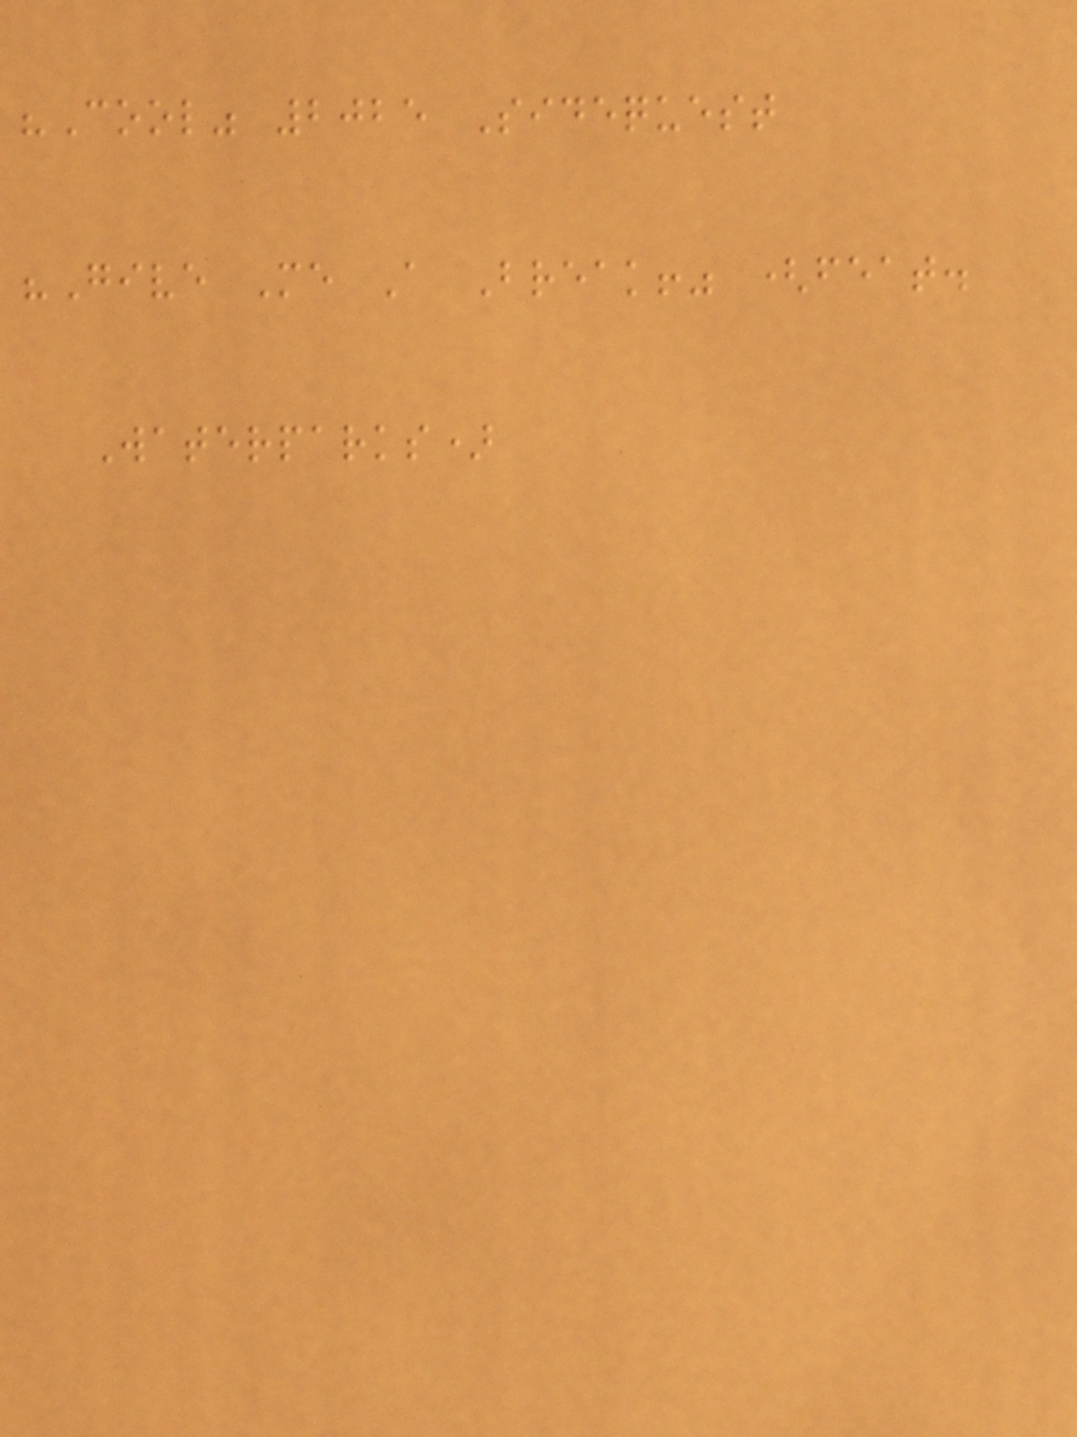"Cool" 2025 Sidequest
"Give Me A Break!" (feat.
Waterparks)
